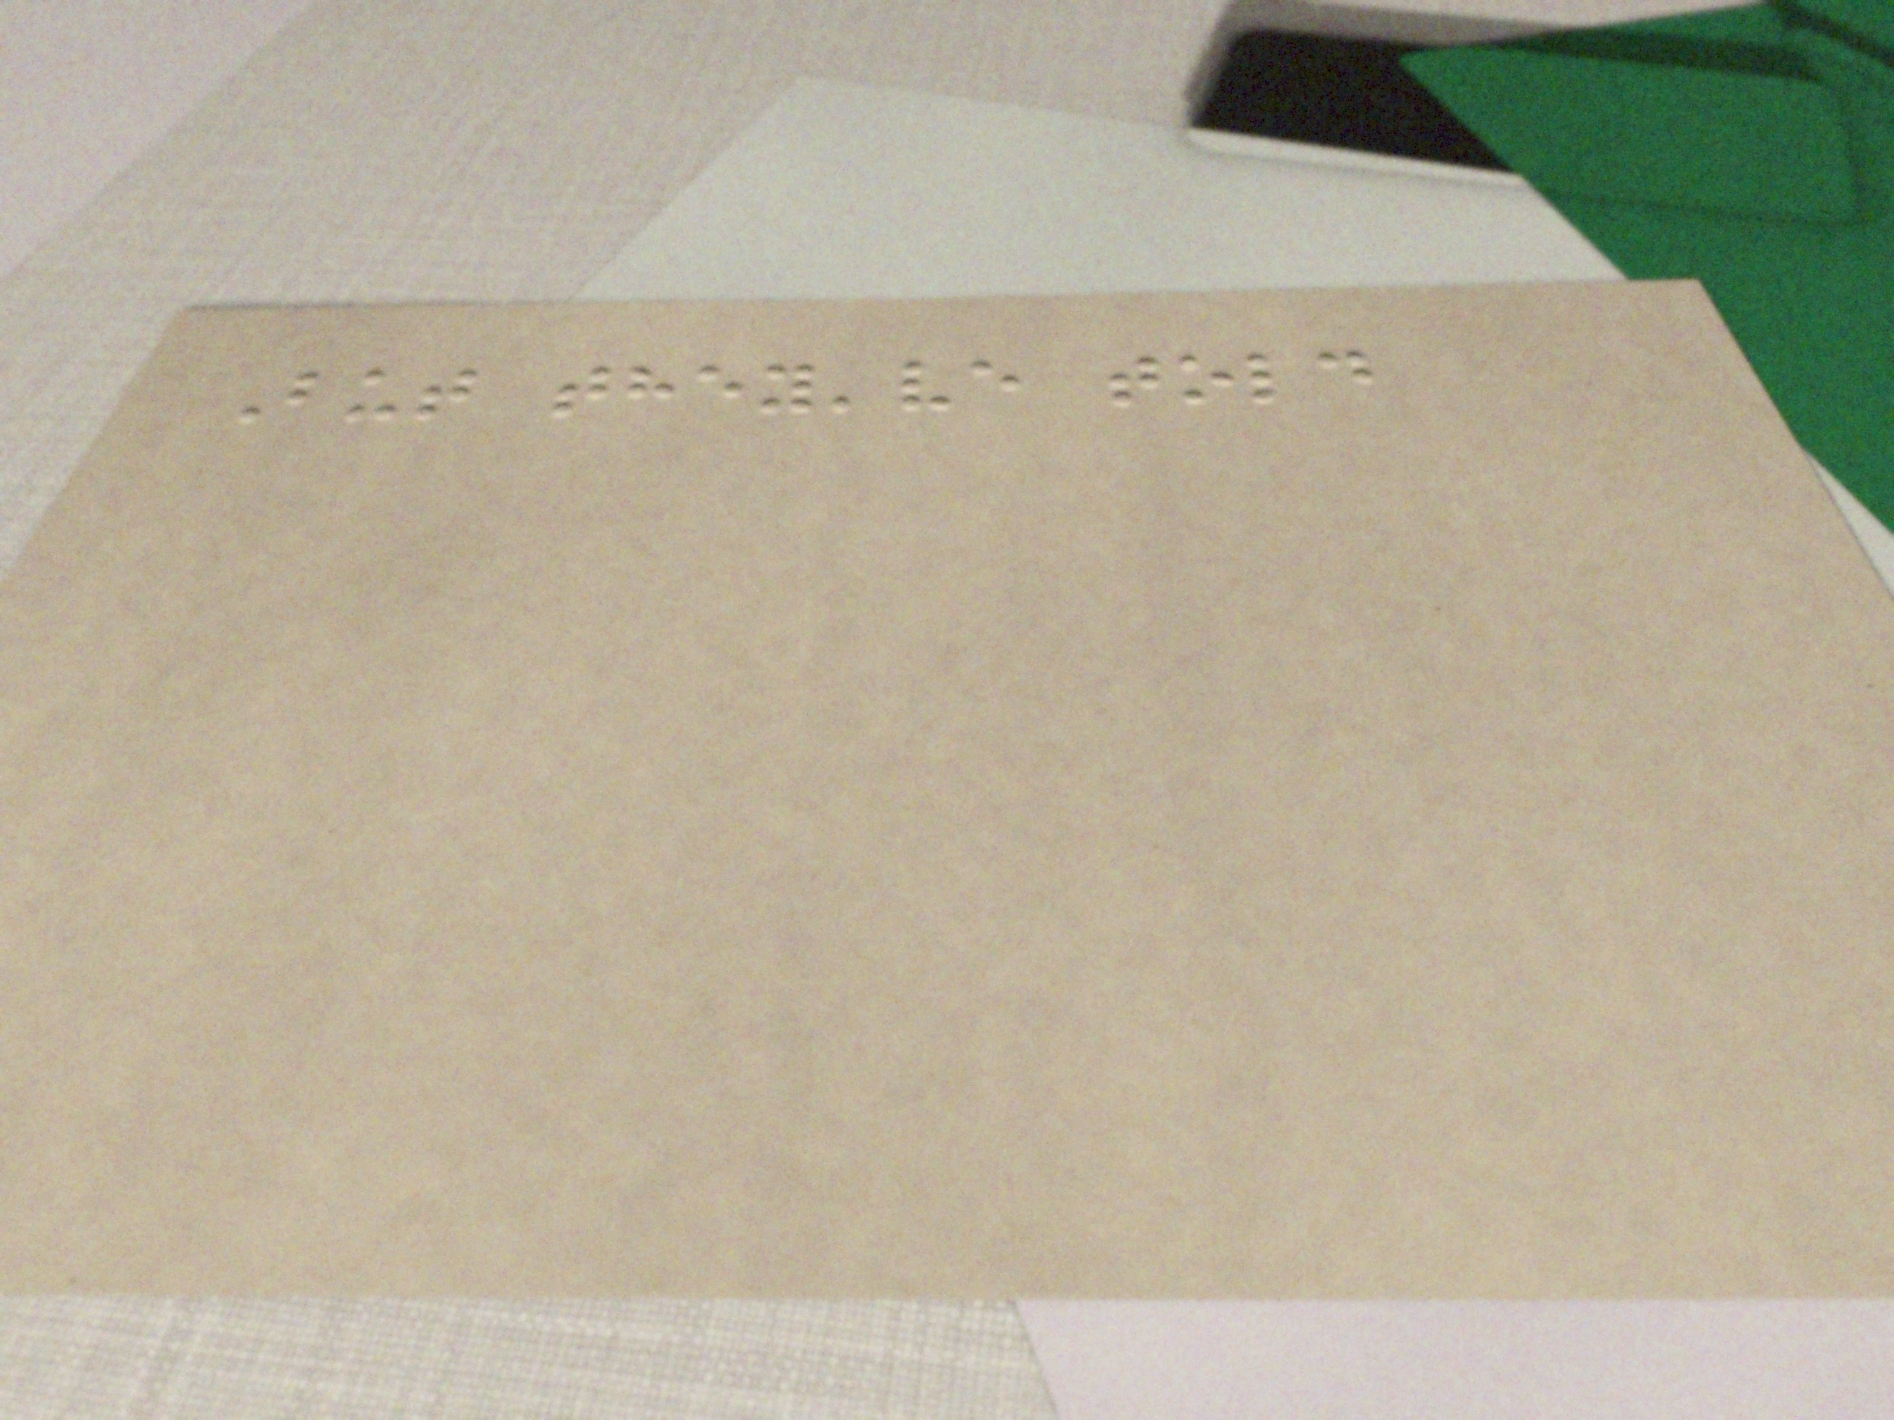But they've told
